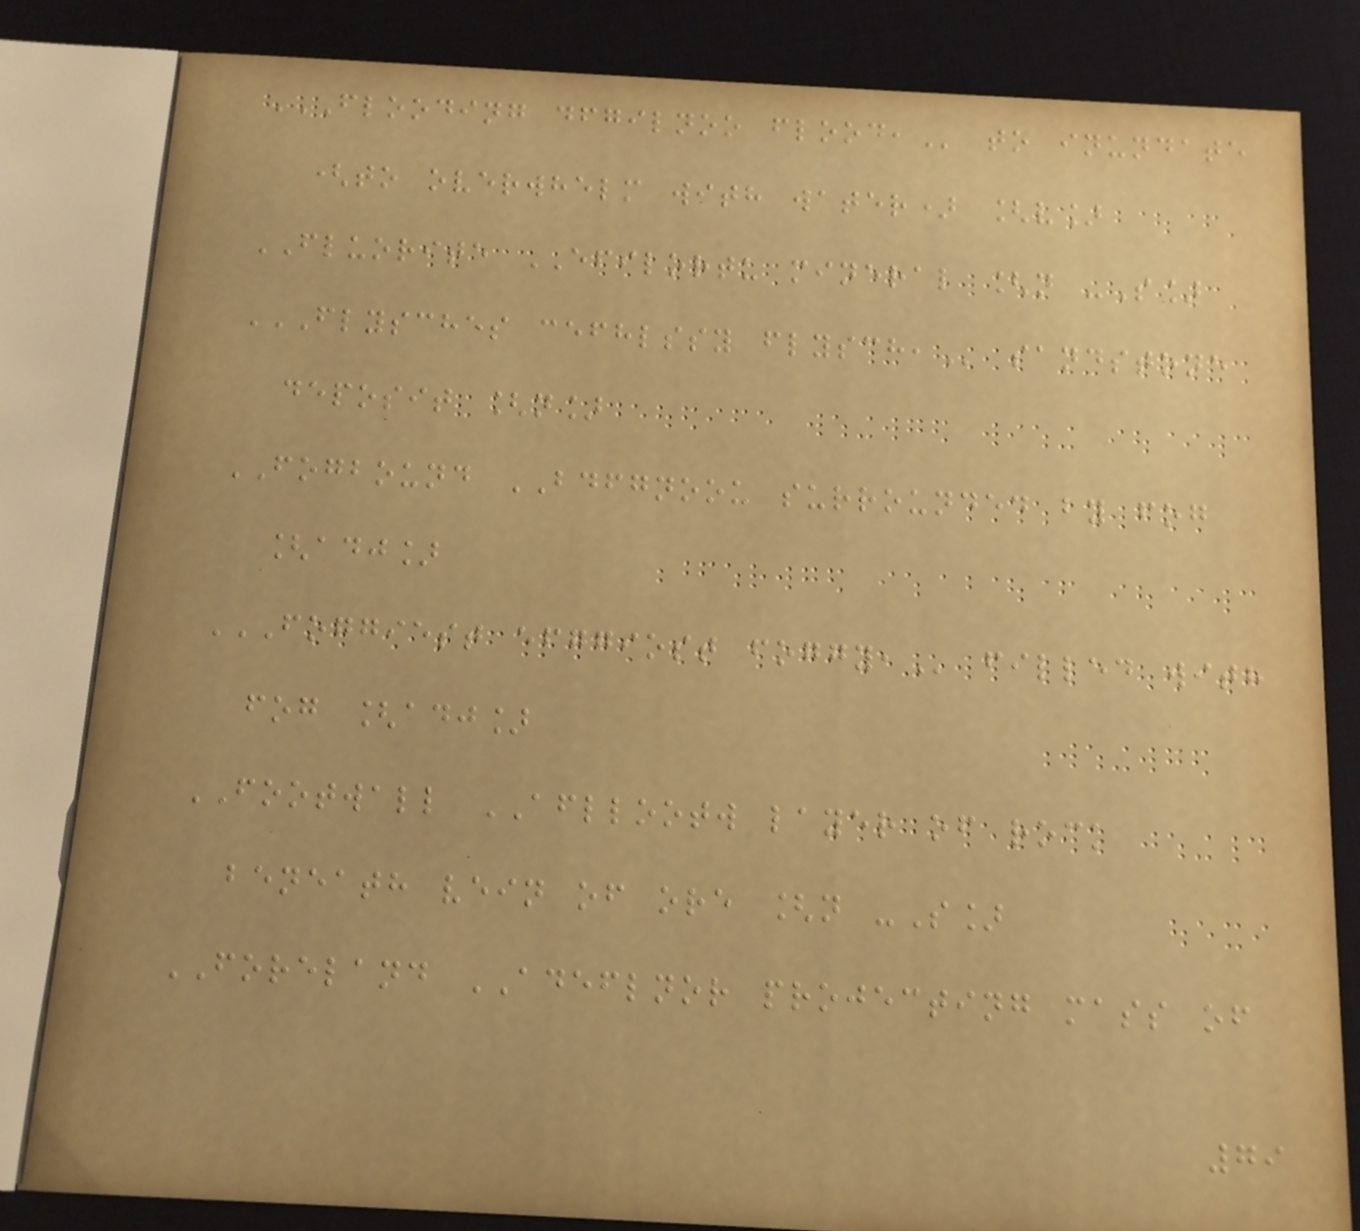FLOODING DFGILNOO FLOOD, to inundate
(to overwhelm with water) [v]
FLUORITE EFILORTU mineral [n -S]
FLYSCHES CEFHLSSY FLYSCH, sandstone
deposit [n]
FOGBOUND BDFGNOOU surrounded by fog
[adj]
FOGGIEST EFGGIOST FOGGY, filled with
fog [adj]
FOOTWALL AFLLOOTW layer of rock
beneath vein of ore [n -S]
FORELAND ADEFLNOR projecting mass of
79
